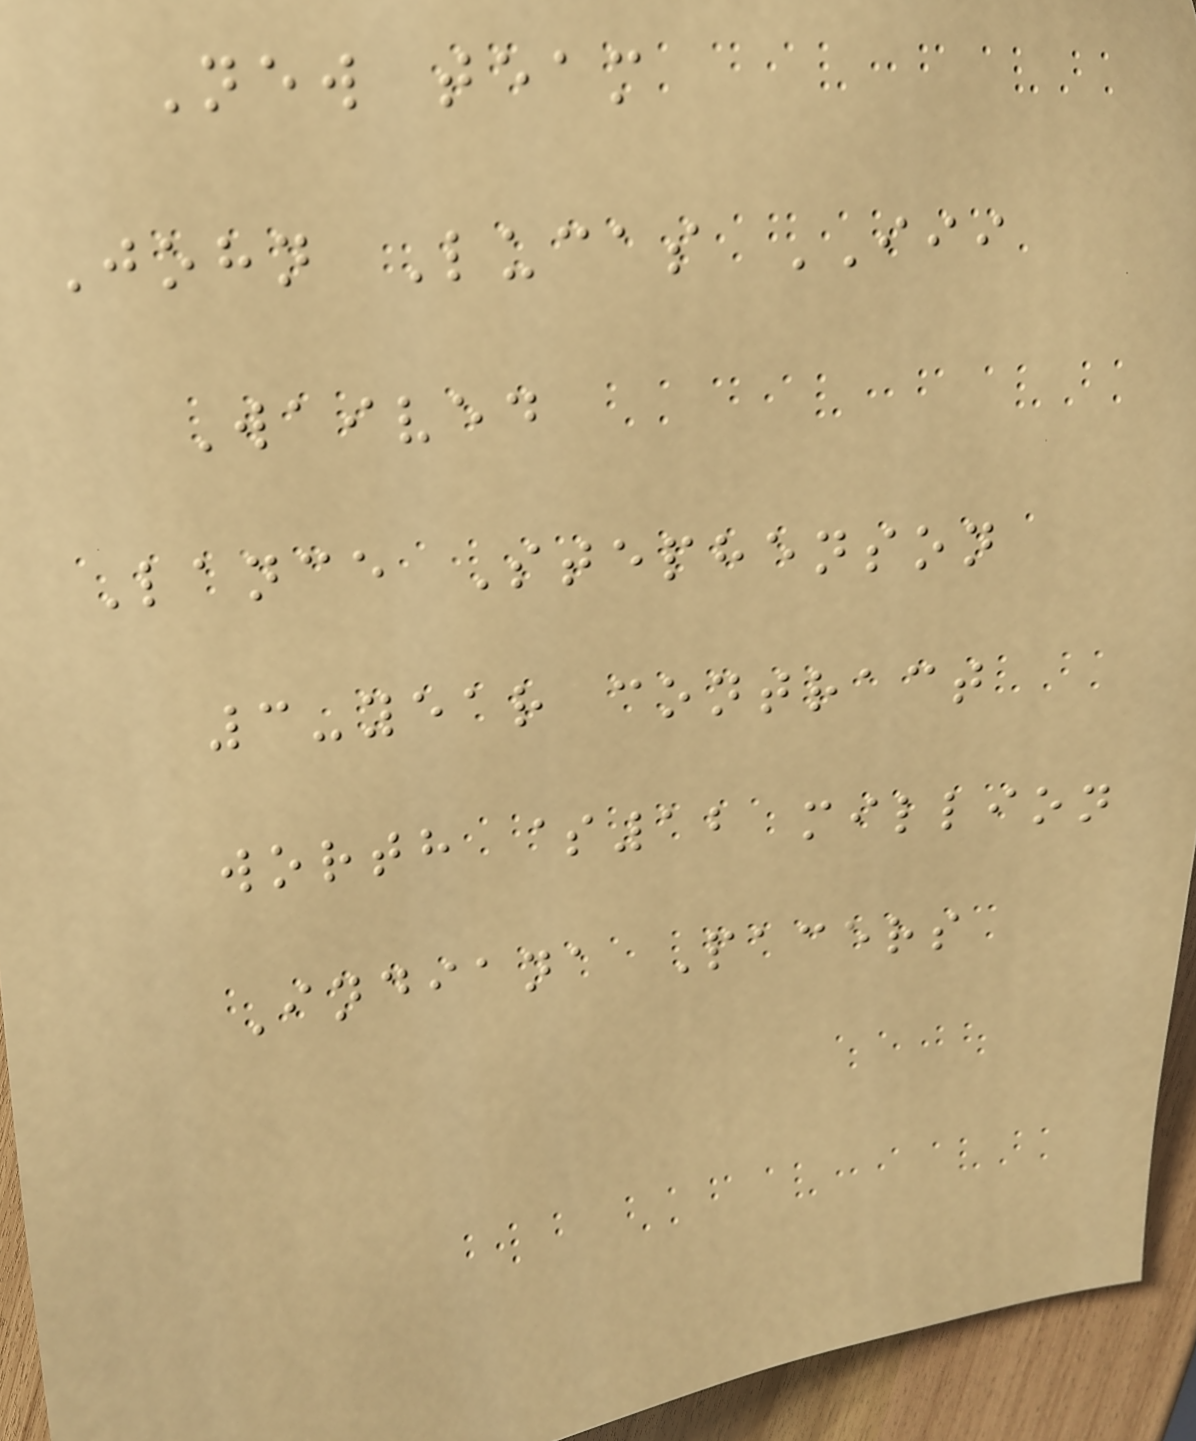New team
John Lucas III
Waived
Lance Stephenson
3-year contract
worth $12 million
Indiana Pacers
